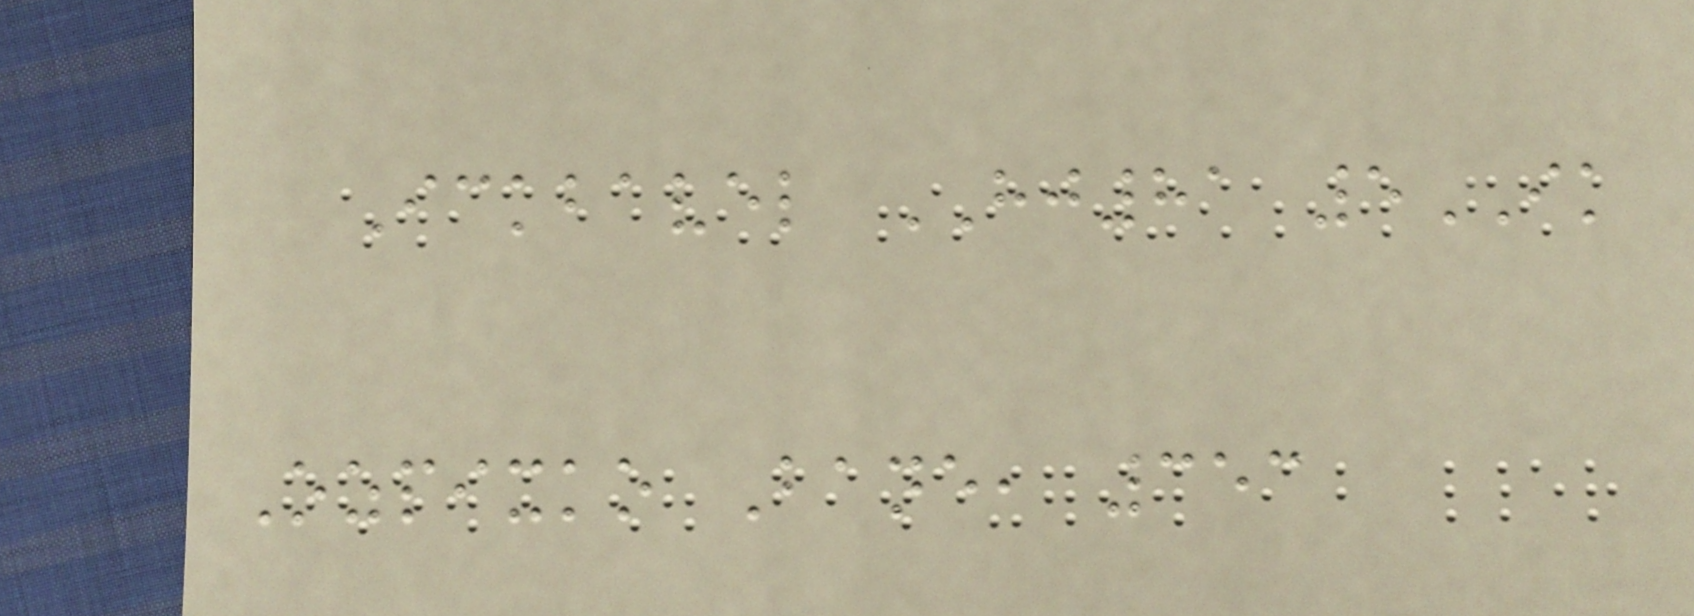Ickbavel HJ81 5IK
Ozpixko Bane, 353
